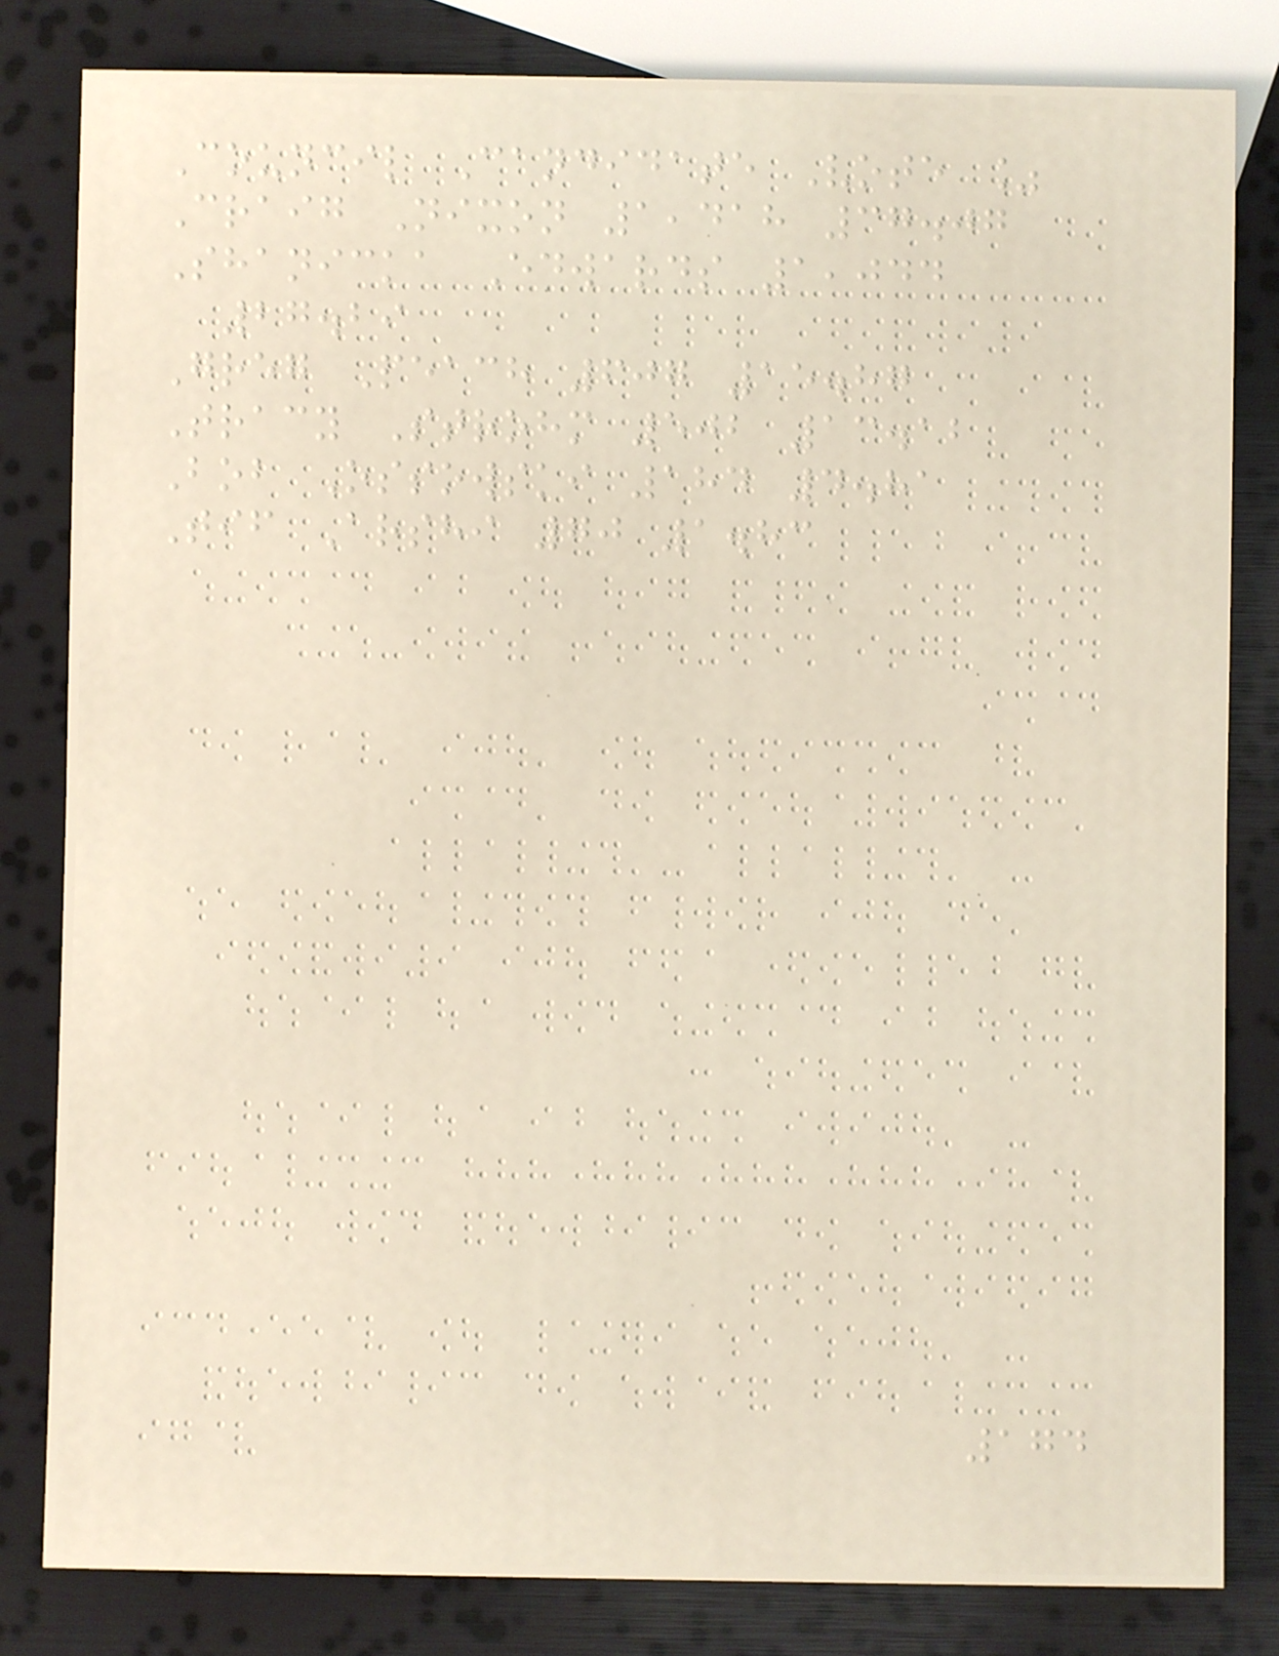Council Candidate Vote %
Craig Nixon 1,418 37.07
Shanicka Edwards 1,044
27.29
Greg Peach 607 15.87
Tracy Strohm 502 13.12
Bob Ossowski 184 4.81
Tif Arshi 70 1.83
174
